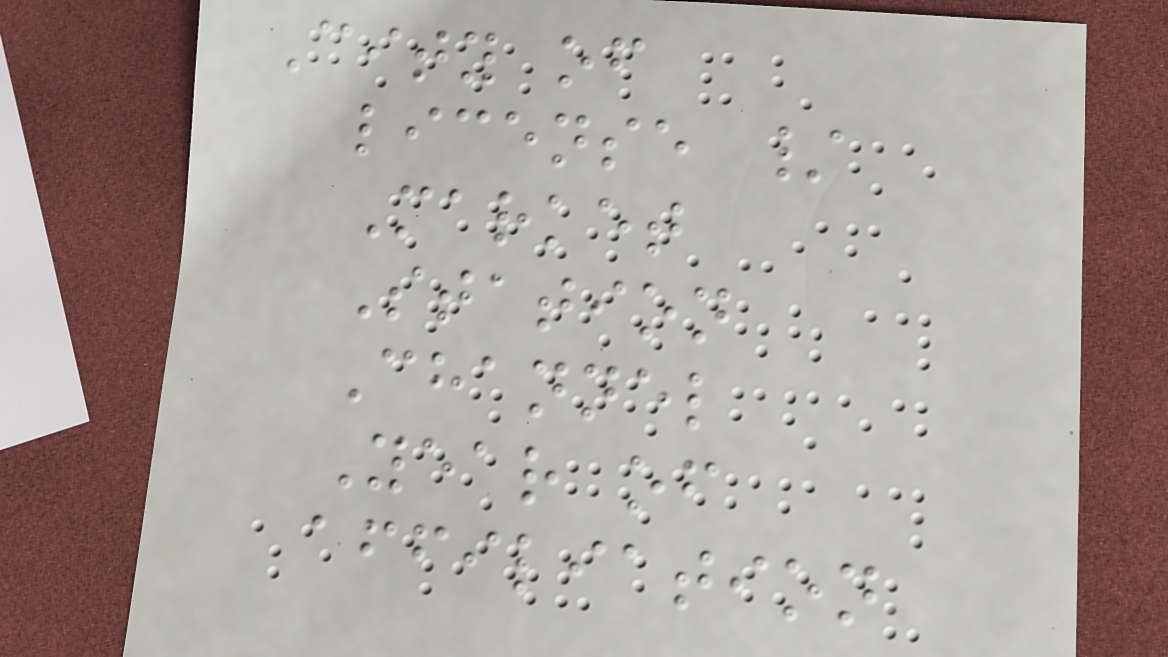City of
license /
Market
Station
Channel
Year of
affiliation
